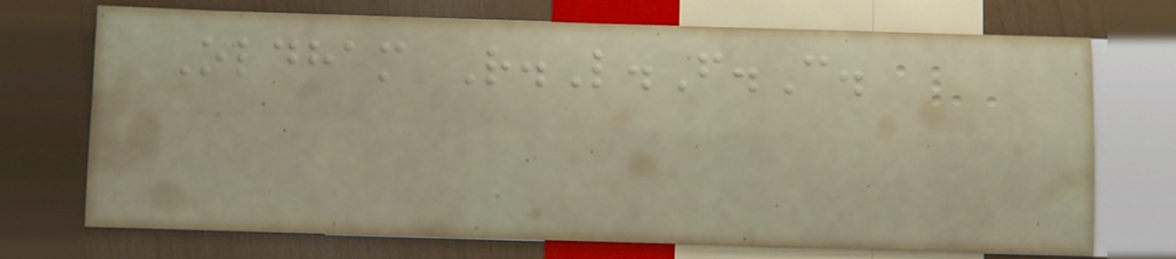Oldham R.L.F.C.
